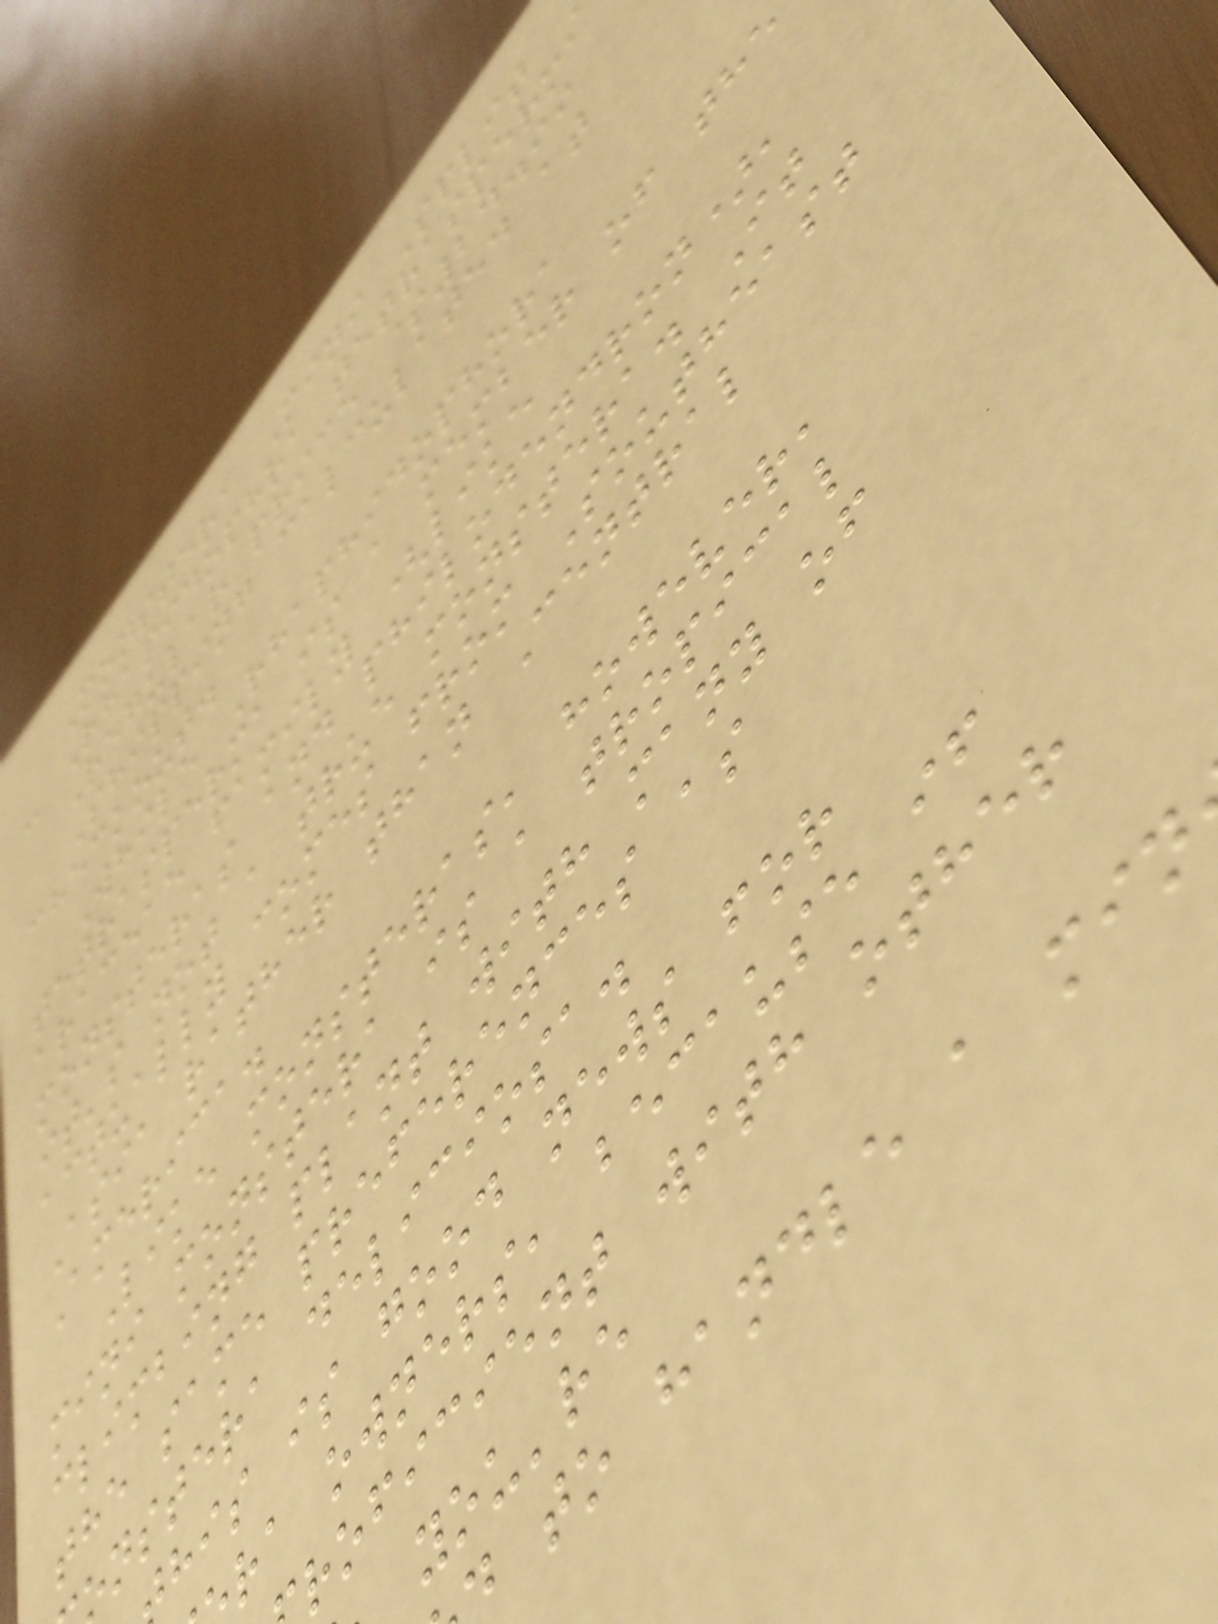Monstera Mini Split
- Rhapidophra tetrasperma
Regular price $24.99
Shipping calculated at
checkout.
While Rhaphidophora
tetrasperma is a member of the
araceae family (like
monsteras and philodendron),
it's not a true monstera. It
actually comes from Southeast
Asia rather than Central
America.
Like monsteras, however,
mini monstera is a tropical
climbing plant with many of
the same preferences as
nstera deliciosa.
his is good news for
ra owners, because if
roficient with other
you're
to handle a min
